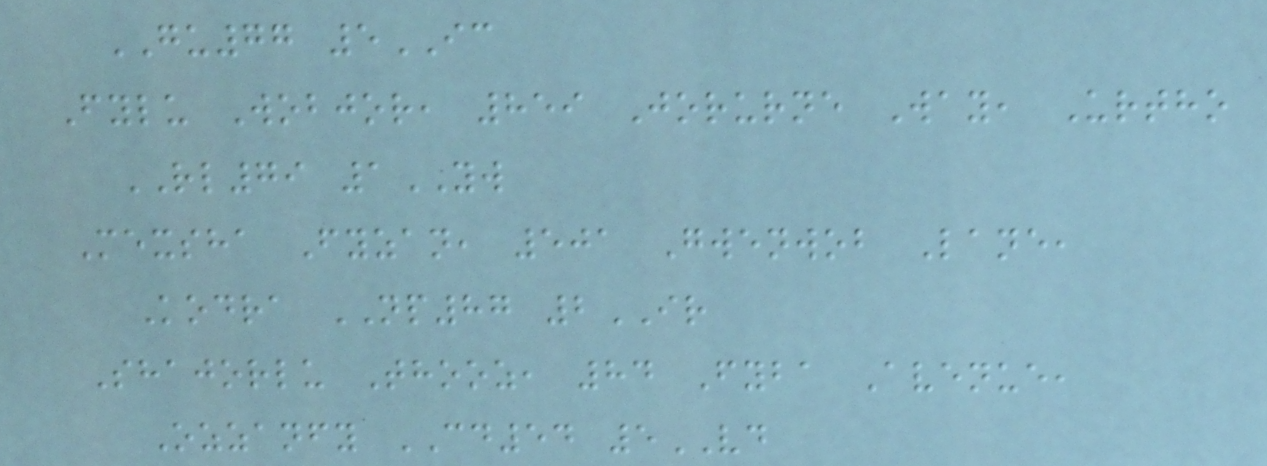GU77 5IC
Fylu Wobjor, 859 Jorurne Way, Urtho
RL79 1YW
Mexsha Fyzan, 501 Gwenwob Lane,
Kodra NP87 2IR
Shajorlu Thooz, 84 Fyba Avenue,
Ozzanfy CD54 5VD
